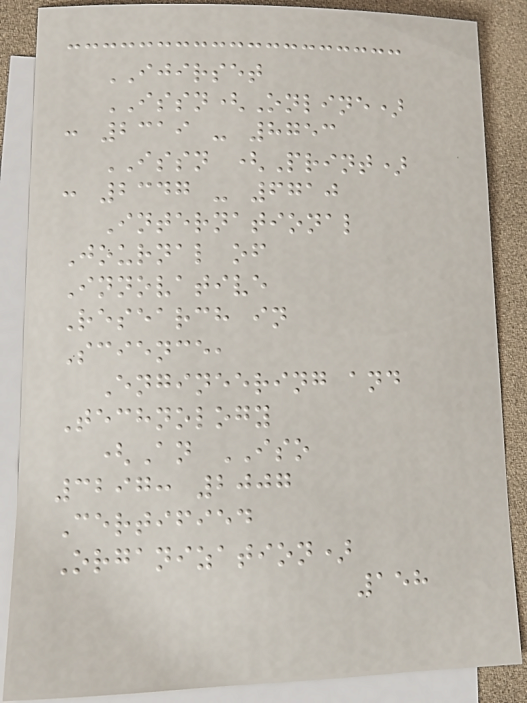IJIRSET
ISSN(Online)
: 2319 - 8753
ISSN (Print)
: 2347 - 6710
International
Journal of
Innovative
Research in
Science,
Engineering and
Technology
(An ISO
3297: 2007
Certified
Organization)
158
